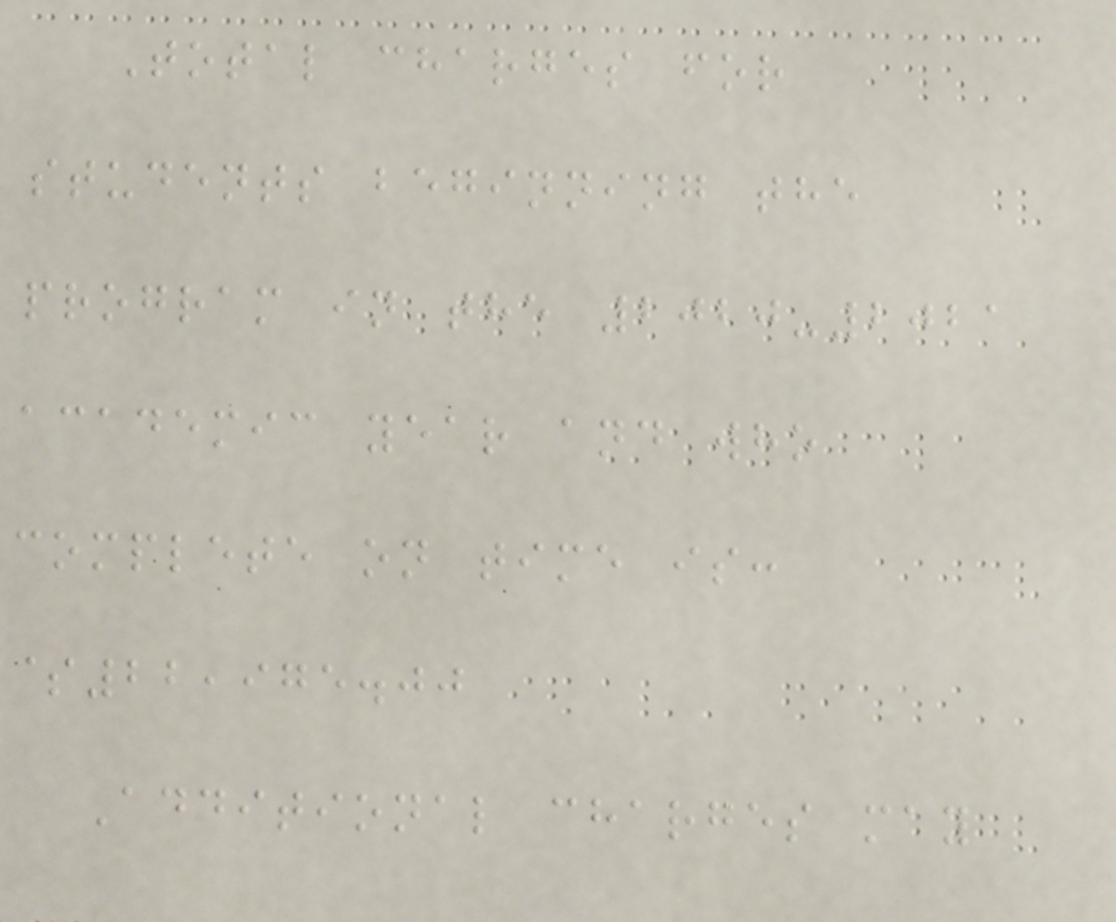Total charges for
students beginning the
program in the 2020-2021
academic year and who
complete on time is:
$22,975.00
Additional charges may
